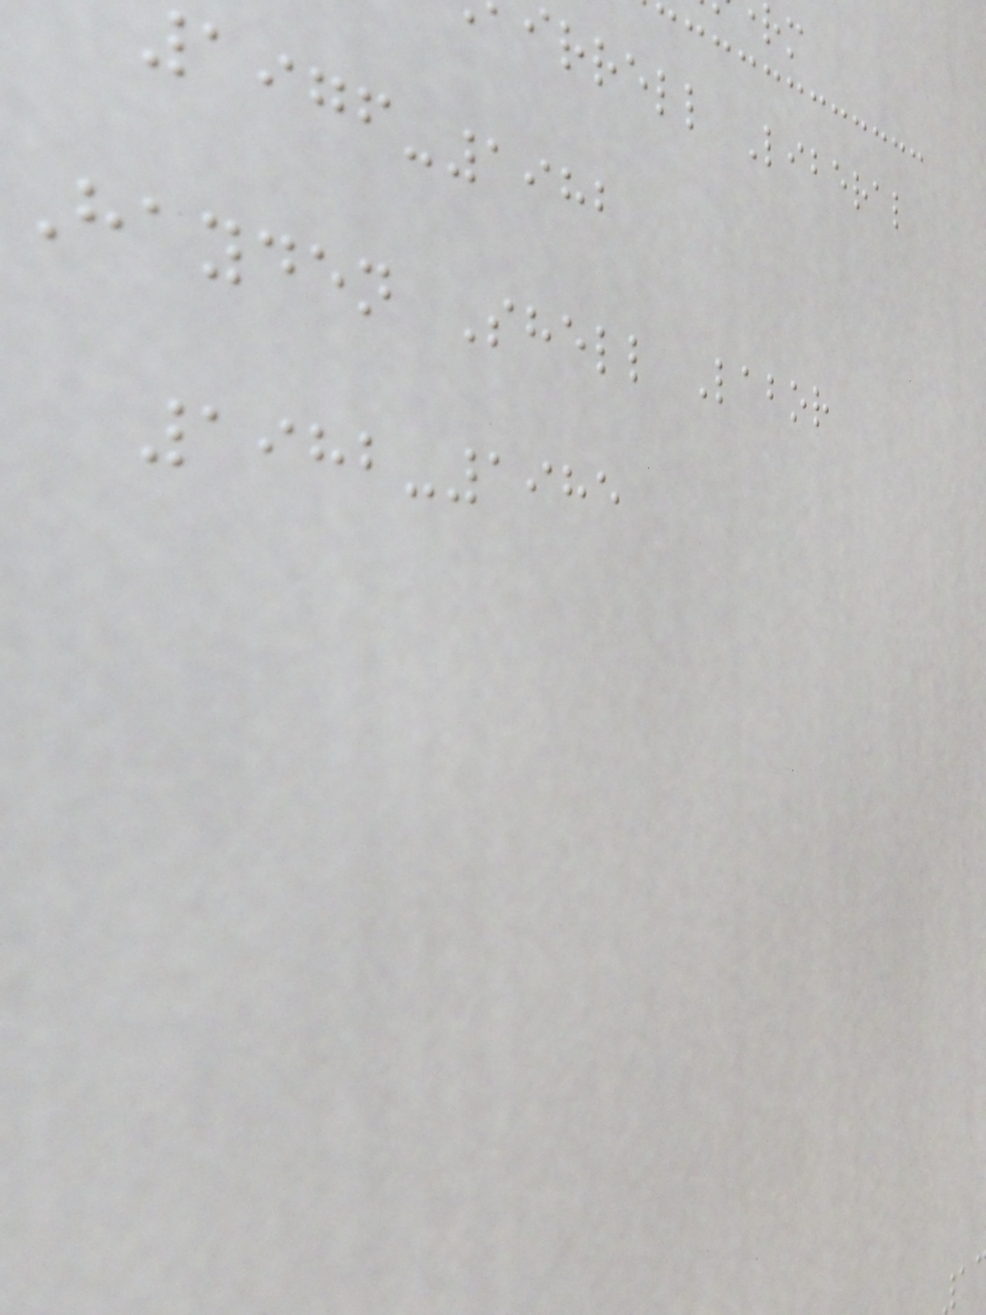irrell Liberal
-1982
Hayden Shell Labor
1982-1985
